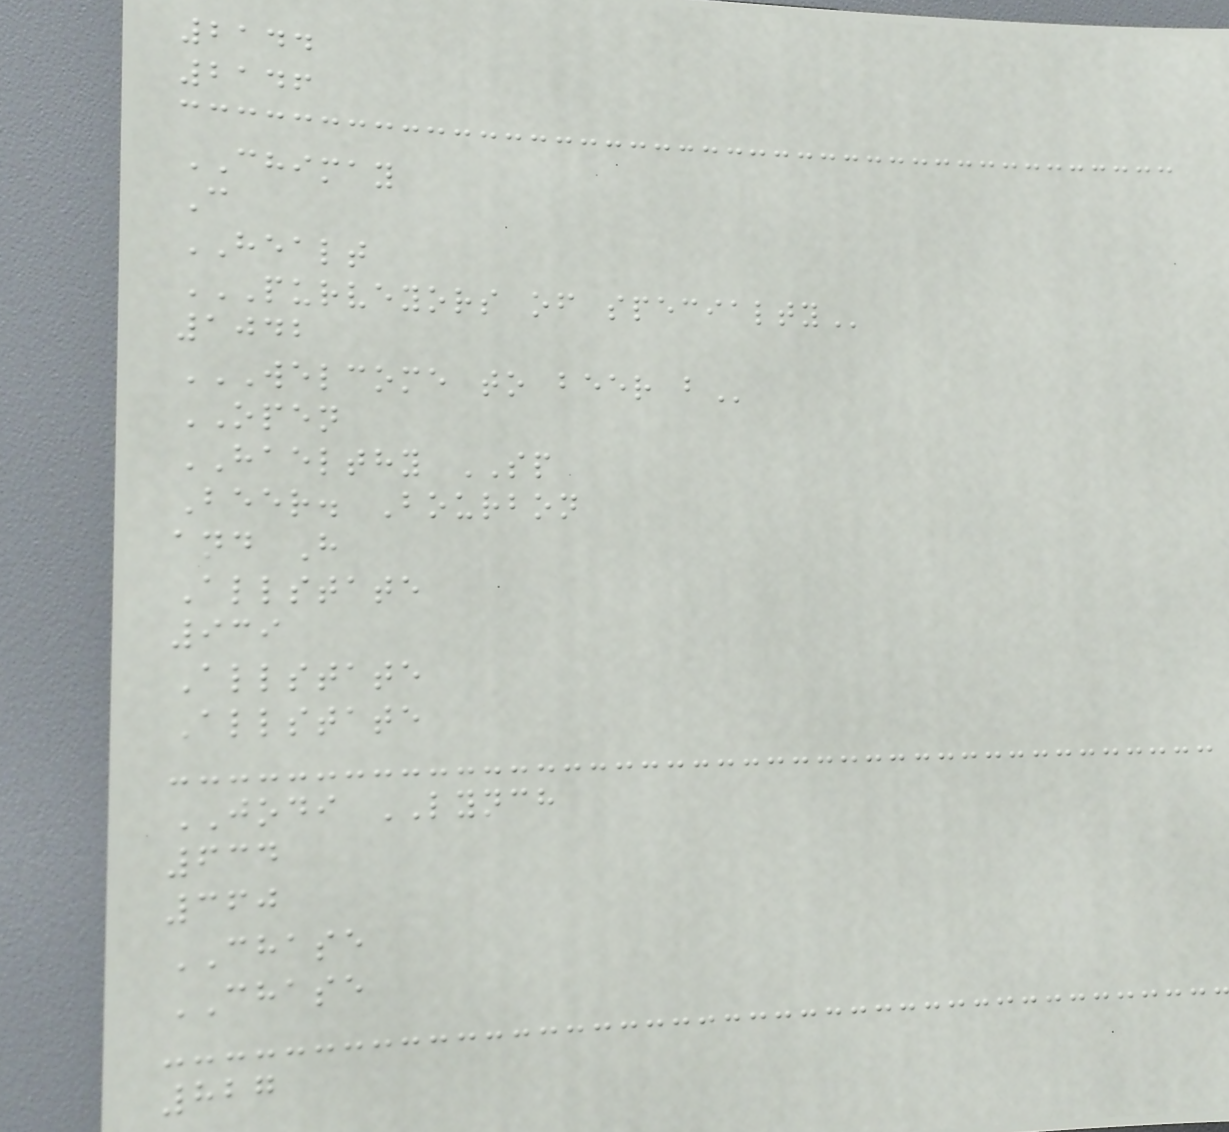2144
2146
CHIMAY
C
HEALT
PURVEYORS OF SPECIALTY
1042
WELCOME TO BEER B
OPEN
HAELTHY SP
Beer. Bourbon
and H
Allstate
939
Allstate
Allstate
JODI LYNCH
634
360
CHASE
CHASE
827
